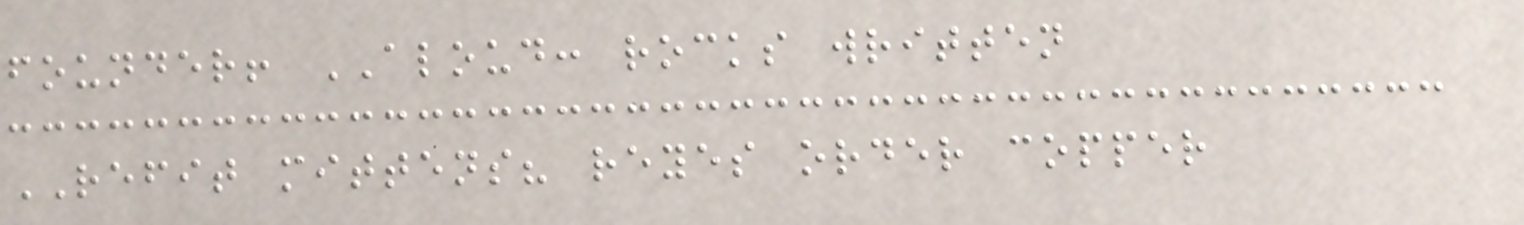founder! ALOUD: rocks written
REFIT mittens? reyes order copper
